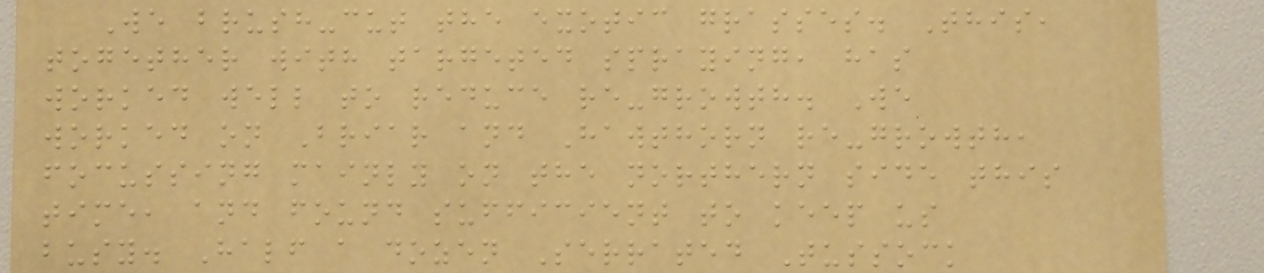We brush-cut the exotic grasses. This,
together with targeted spraying, has
worked well to reduce re-growth. We
worked on Briar and Hawthorn re-growth,
focussing mainly on the northern side this
time, and found sufficient to keep us
busy. Half a dozen Serrated Tussock
